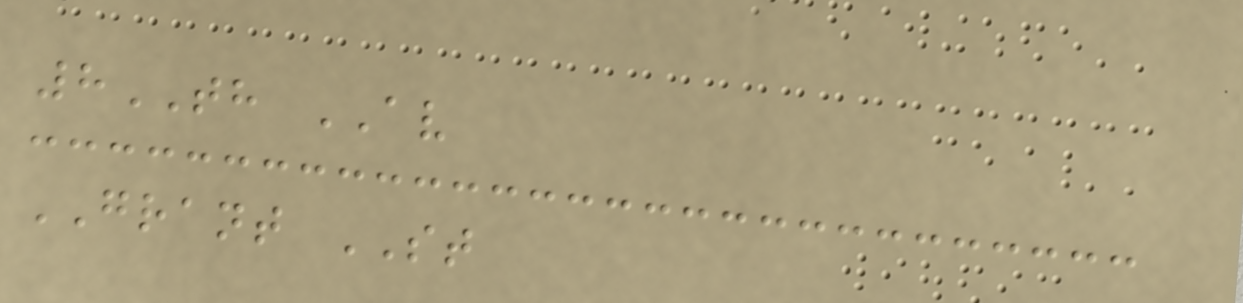8TH AV
GRANT ST
